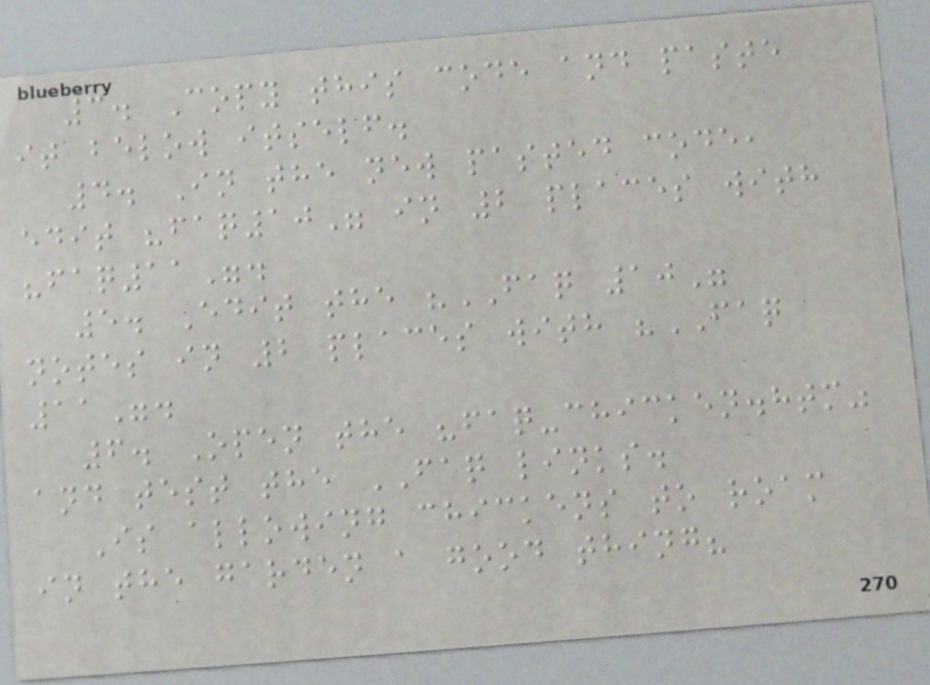3. Copy this code and paste
it below itself.
4. In the new pasted code,
edit "faq10" in 2 places with
"faq11".
5. Edit the "FAQ 10"
notes in 2 places with "FAQ
11".
6. Open the "faq-chicken.htm"
and test the FAQ links.
Is allowing chickens to roam
in the garden a good thing?
